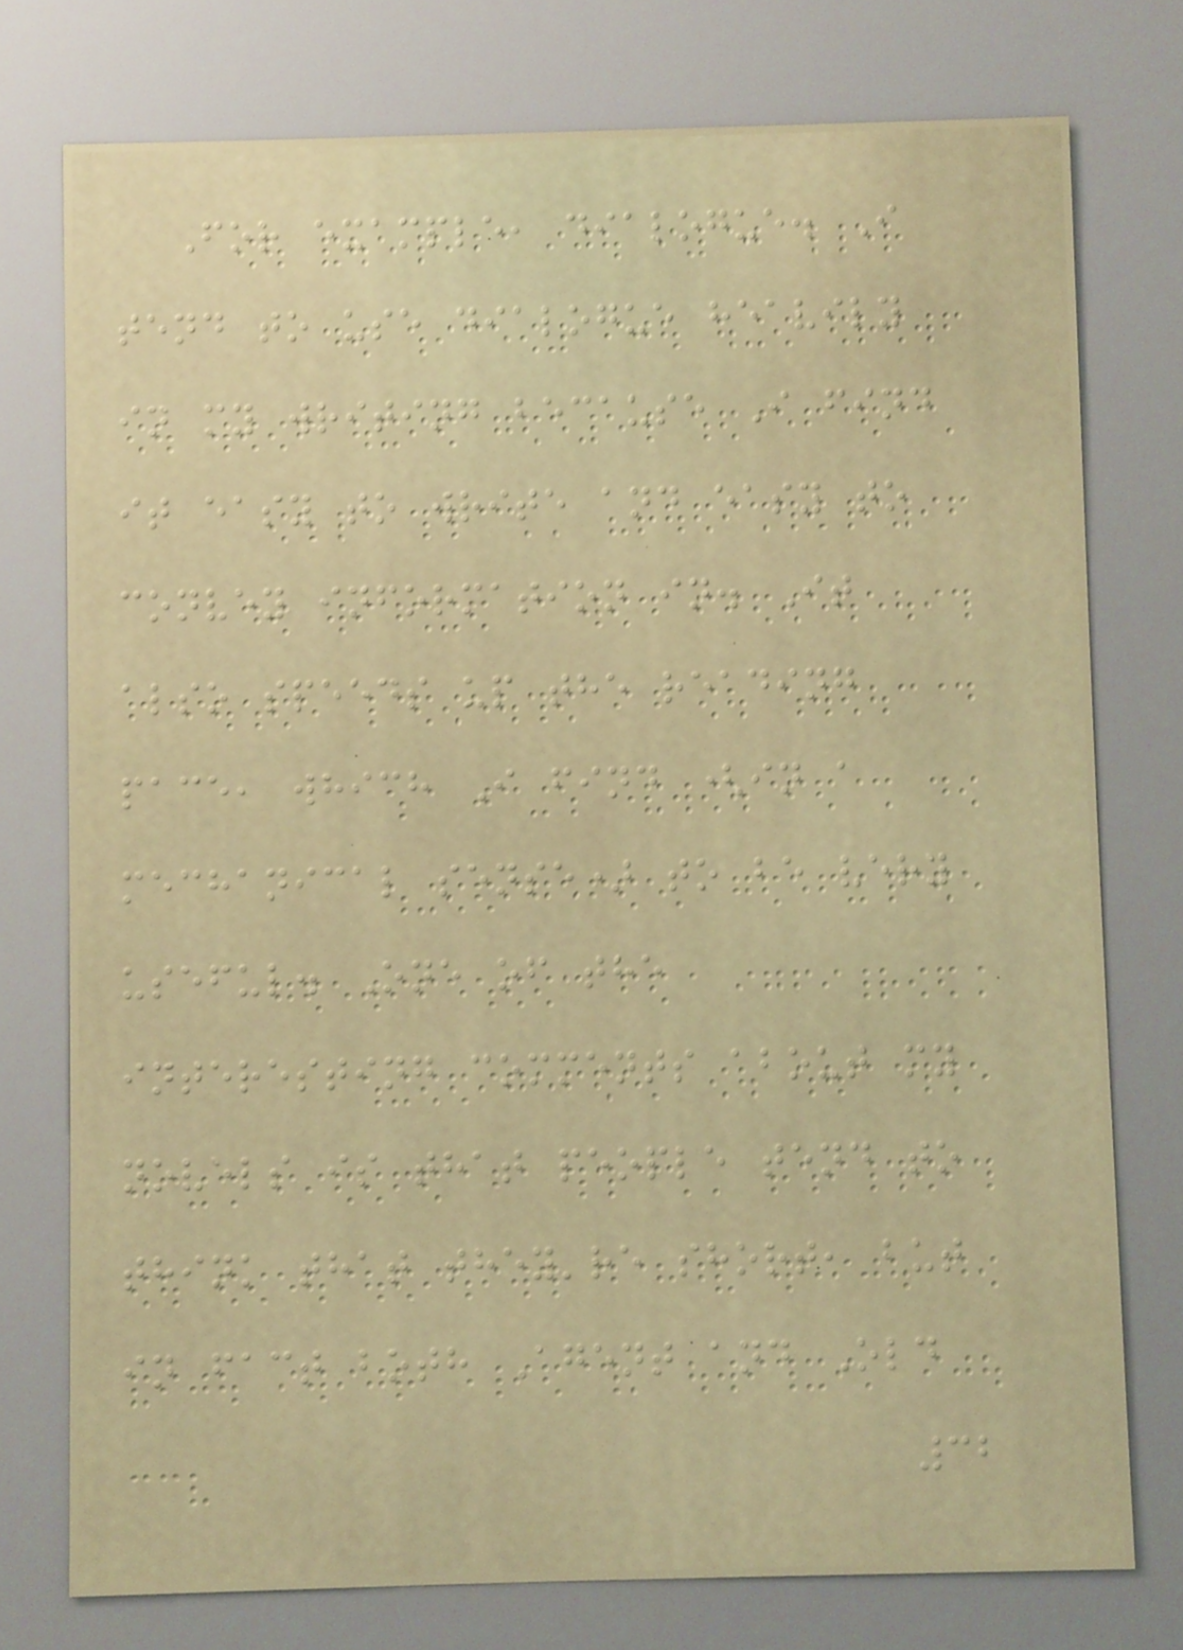For example, dialogue. I
tend to use dialogue heavily
in my writing because I find
it easy to write and easy to
convey information in. It
also speeds up the reading
pace, which I find (in a
mechanical sense) to be very
useful. One of the
interesting comments about my
novels is that people tend to
think that they're short, but
in fact both Agent and Old
32
